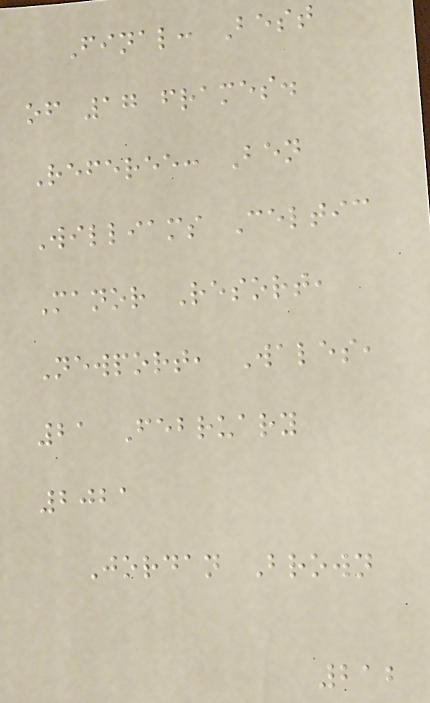Final: Best
of 17 frames.
Referee: Ben
Williams Celtic
Manor Resort,
Newport, Wales,
21 February
2021
Jordan Brown
212
